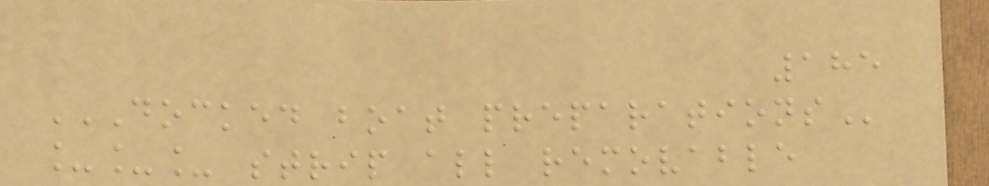185
DOCKED BOAT PREPARATIONS
___ strip all removable
